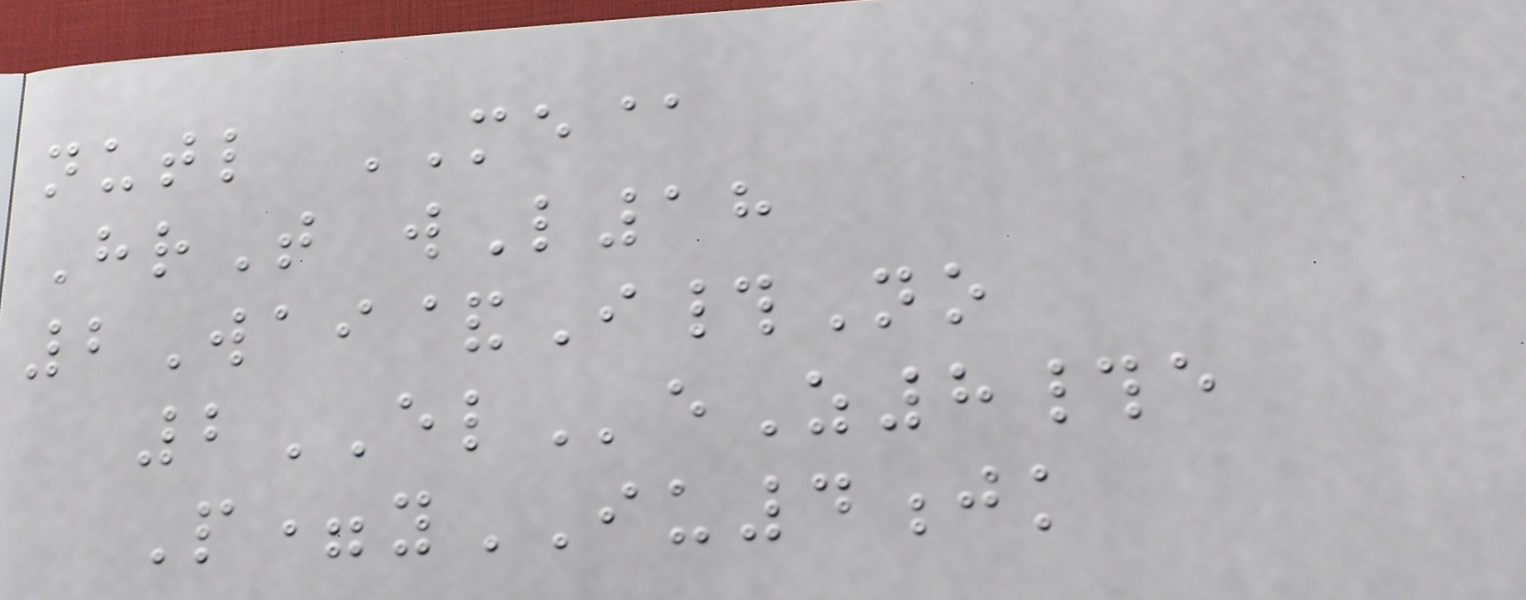nutl ME@
HrT wL18
2Wai&I#No
2ELeZ8#e
P=yIU4jk
